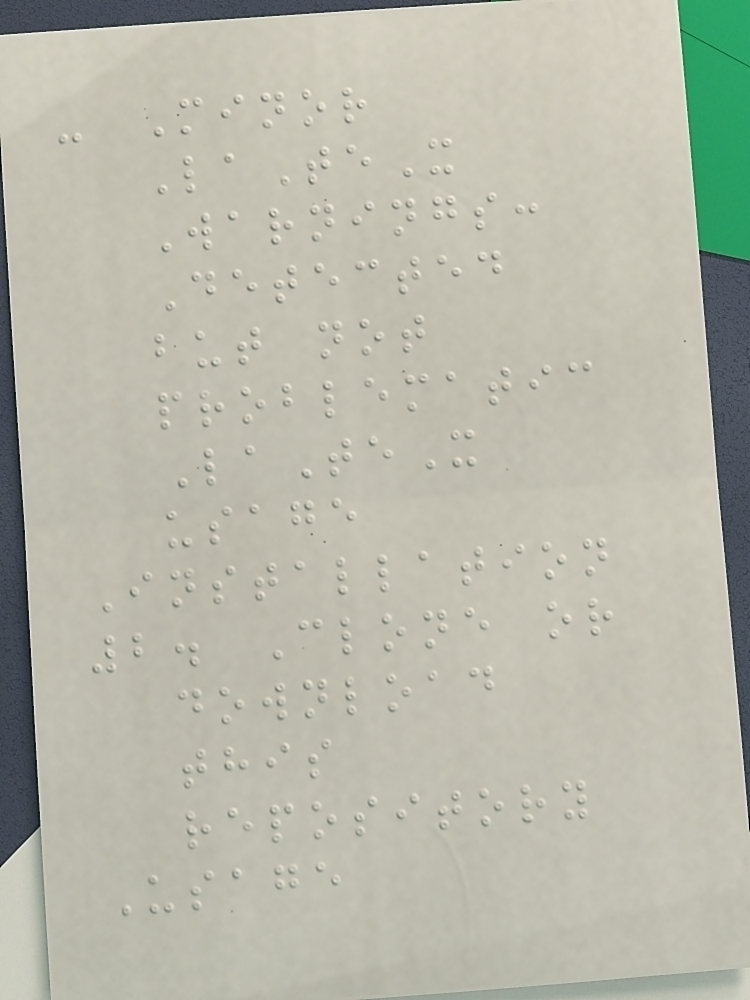- Minor
LaTeX
Warnings:
Detected
but not
problematic
LaTeX
usage
Installation
2. Clone or
download
this
repository
Usage
